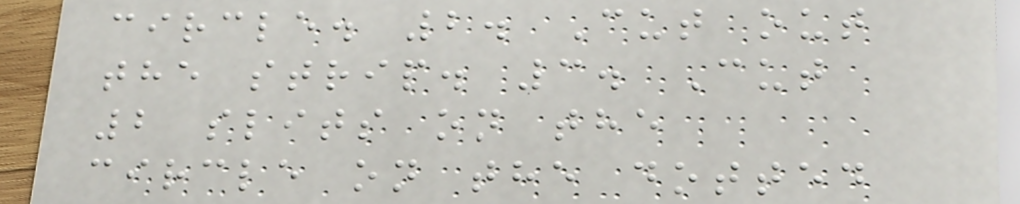circle. 2. Cut out
the strip. 3. Cut
2 slits on the
circle on the dotted
